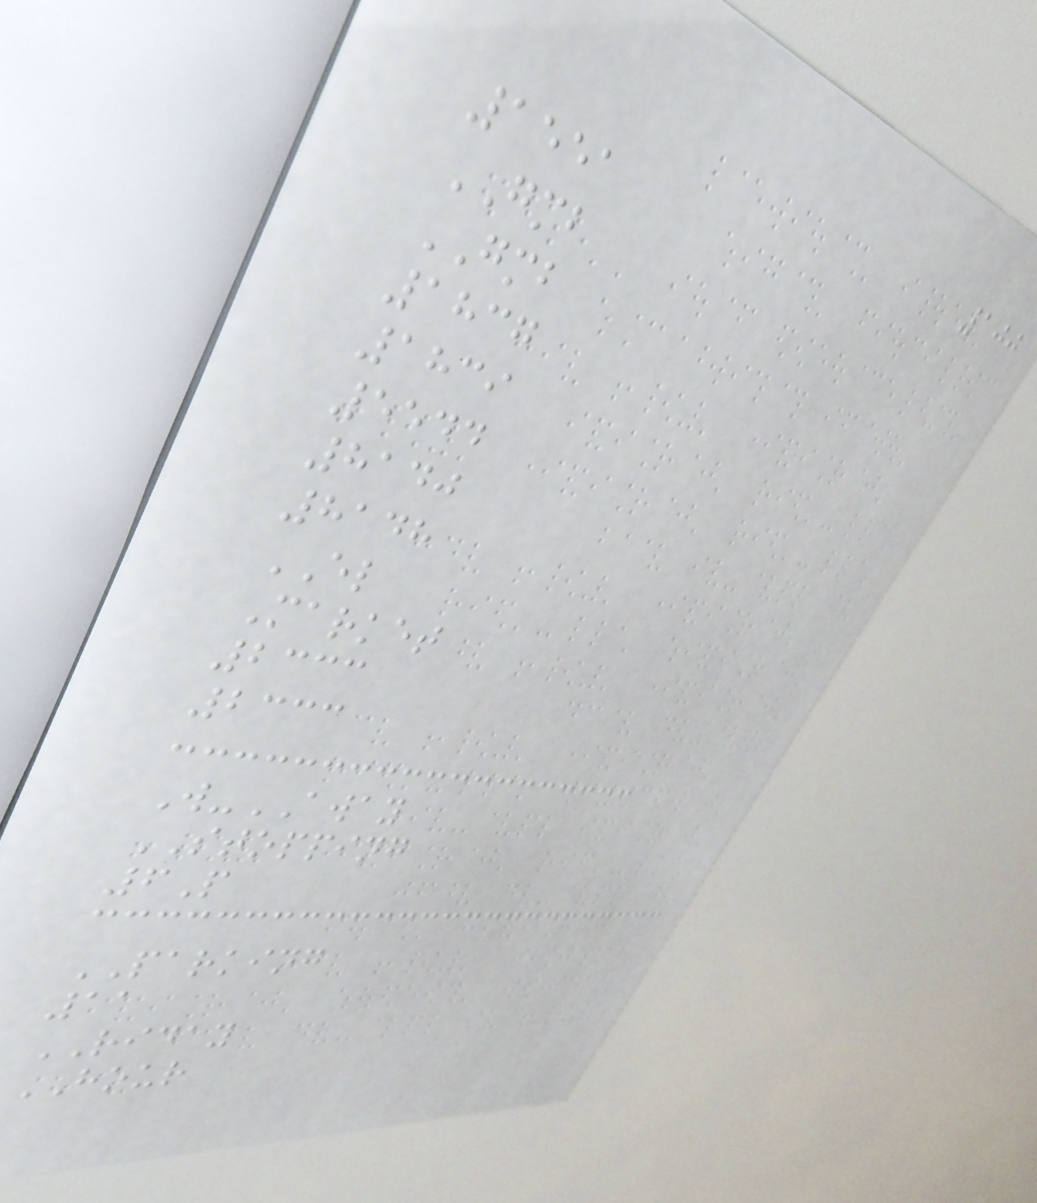100
1551
GMB
GMB
1837
1839
5544
8140
8148
EL
Market
2333
2333
W-AWAY
STOPPING
6P
PARKING
11
RIDAY
HOUR
